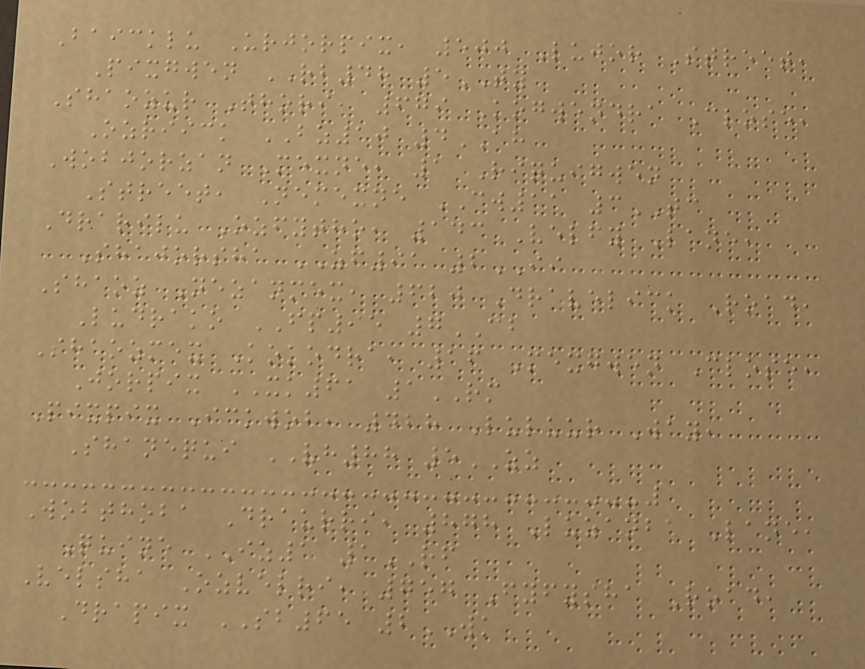Baicklu Urjorpix, 500 Lujor Street,
Pixgwen RB48 5TY
Shaozur Thori, 679 Kogwendra Close,
Ozriick BZ10 4AH
Wobjorzan Mexne, 1 Riquigwen
Street, Nemexne CW11 3TC
Drarilu Ozfytho, 143 Velfy Lane,
Shajorsha ZF91 2II
Shaoz Nezanmex, 620 Dravelick Road,
Ludrako FP95 7CB
Shaozmex Kokodra, 16 Mexgwen Close,
Jorpix XK61 1RM
Pixpix Ickwob, 428 Luluur Way,
Shanequi VH88 5ZZ
Wobthoba Draurri, 878 Luzanba Lane,
Quine IZ1 1RF
Velsha Ozvelri, 757 Fyfysha Road,
Drapix SB65 2WK
